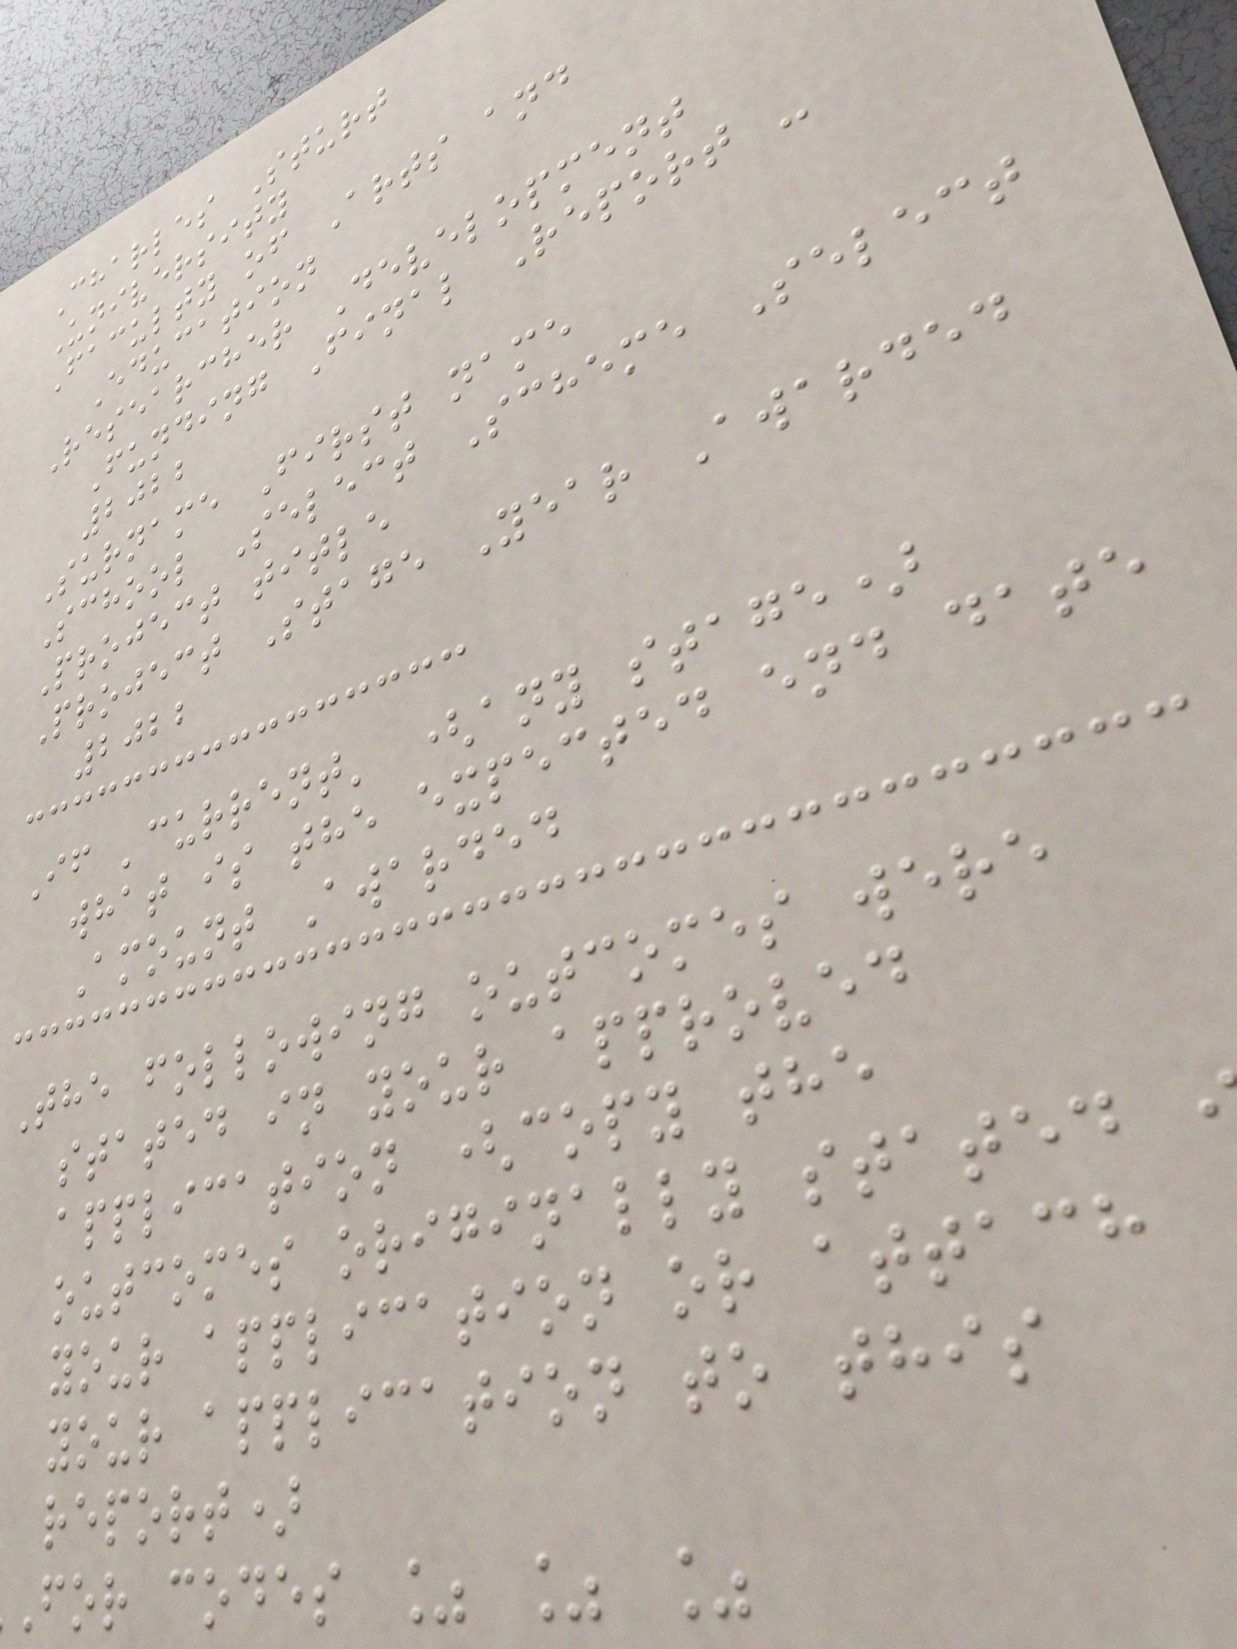Charles Sturt
University
Faculty of Arts and
Education
Researcher Development
Funding Final Report -
2022
Surname First name
School Select Scheme Select
Project title
Project Stage Year Awarded
2022
If 'current' (any stage)
what is the expected end date
Amount Awarded
The following outcomes were
stated in your approved
application (copy the
outcomes originally stated
your application or attach
your application to this
report)
for codes % % %
